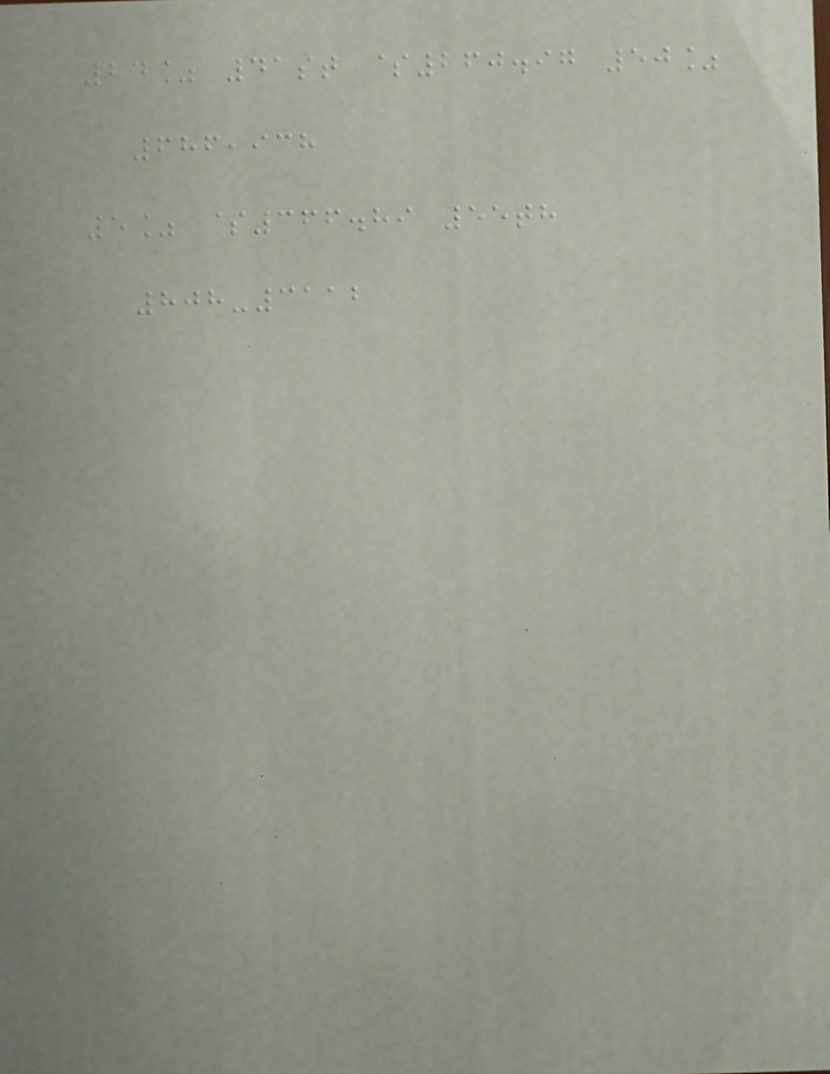24% 41st $260.97 50%
686,938
5% $366.89 55th
808-3112
